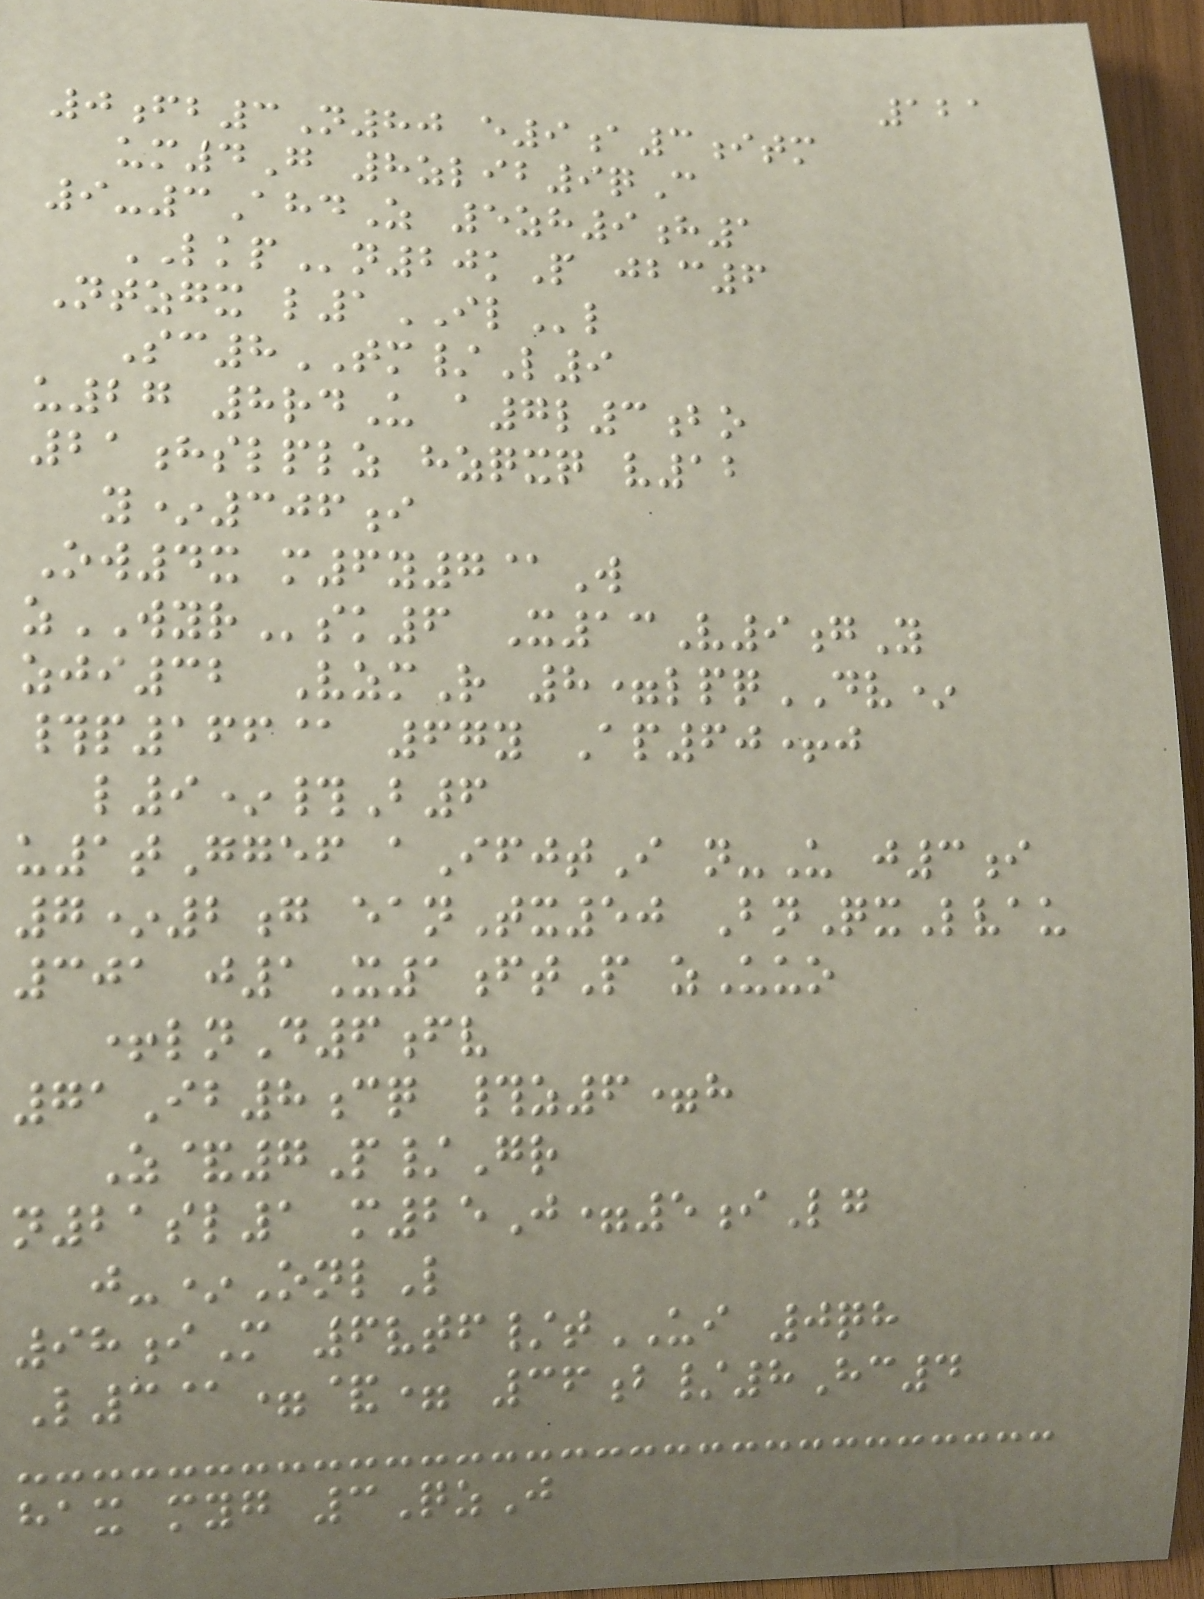121
0fb3N80 e9a3itm
um4G 8zlib9qC
9-3AhdZ 5zh9h1
LKPn20kP jbc6
Ntzgx l1ILl
Sc8TM/L9
u27 8rdU a7l3bo
21hslplz hzqxq v12
y*306i
Ow4x m6y7@W
zWYRsk6 X13V9gY
zji32 VzmR 8=lpqDV*
#p166@ 67y Ap60+j
l9*#B6
u1tGgef aIfjtI n-U j3i
7*2g eanTx50 BnQxLvau
301 j1X1ftP zUuo
+lnD6fv
71Ib8cq #z6=h
Z&7P/Gr
n21sl1 m25J=5iLg
j-*OnlL
98iM 6vtf/tUI 0qh
L3@=&= 36b/8Hc4
hax myg 3QzJ
